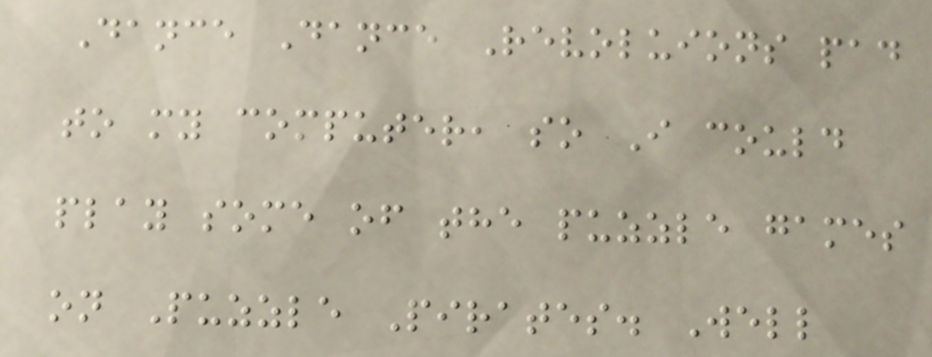Dance Dance Revoluions pad
to my computer, so I could
play some of the puzzle games
on Puzzle Pirates. Well
